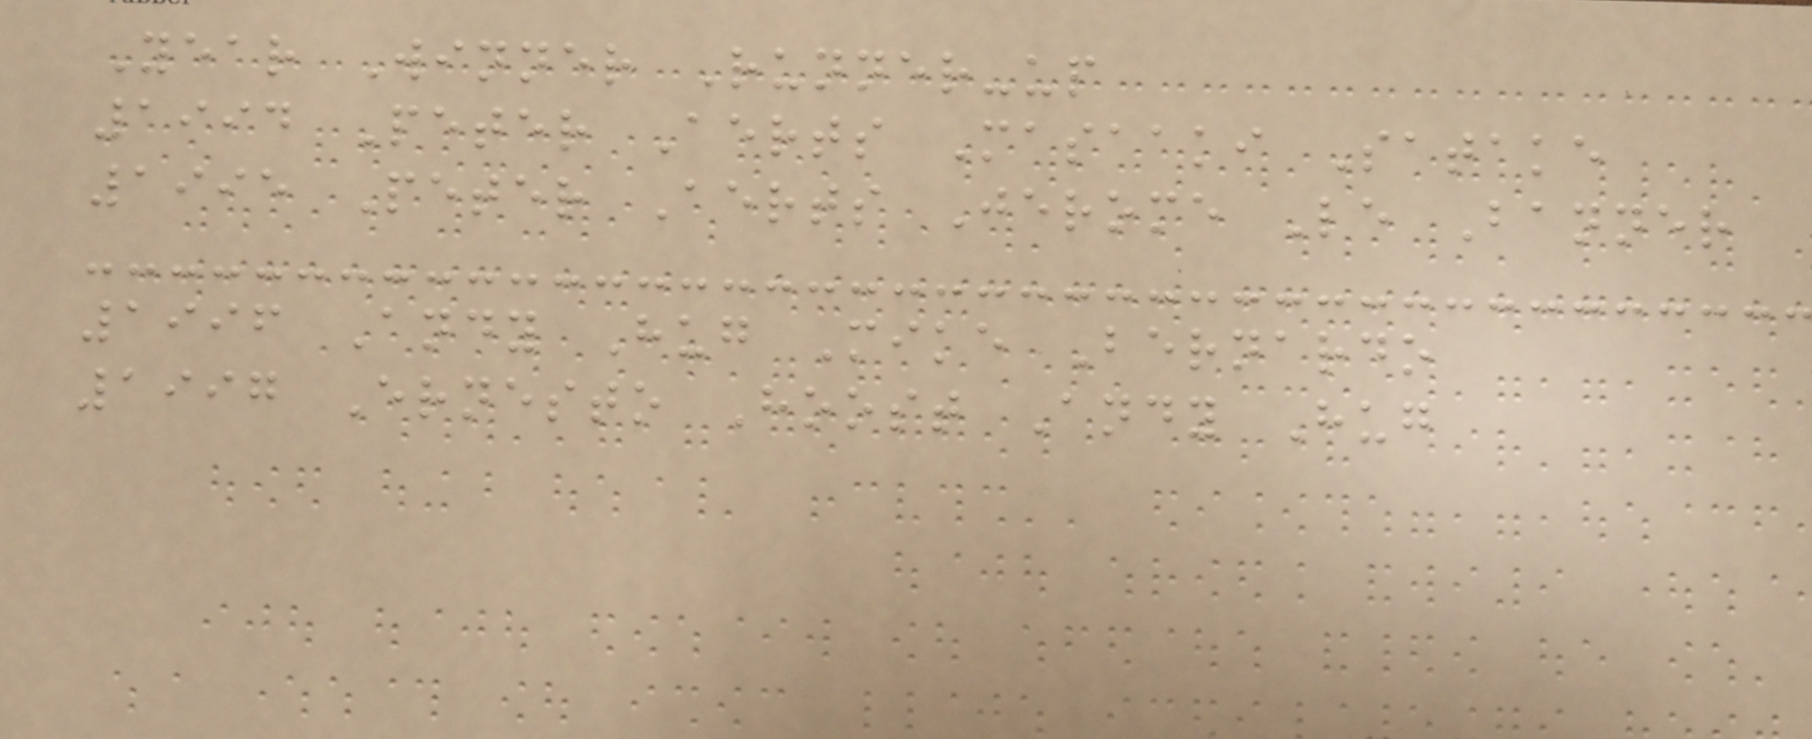Year Winner Runner-up
1994 Peter Aerts Masaaki Satake
1995 Peter Aerts Jerome Le Banner
1996 Andy Hug Mike Bernardo
1997 Ernesto Hoost Andy Hug
